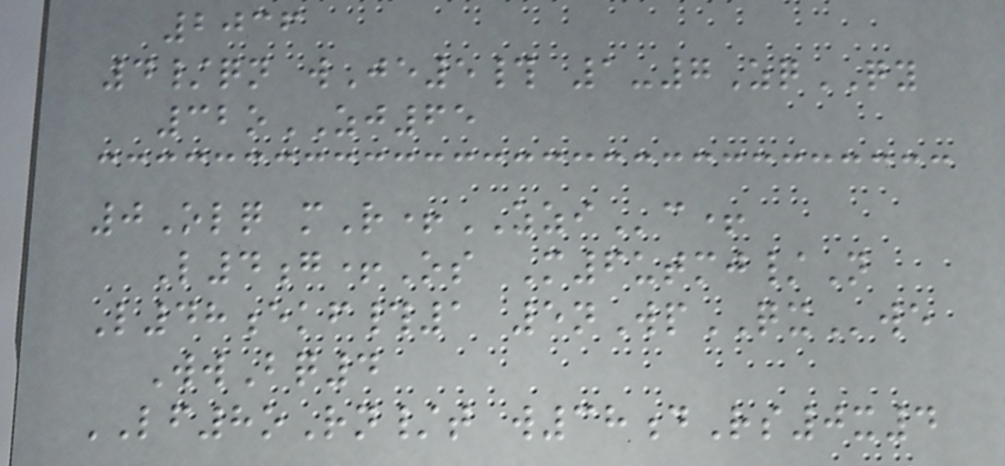2036
4/qn wJe5# 1-7ZqQY
32oZJ65
0Olq mR+ZZIc+
L4g+Os M6utmj/N
L48ekf#1 5nWpQXwe
WwBq4
LF8oRn/t w38dRs0x4
